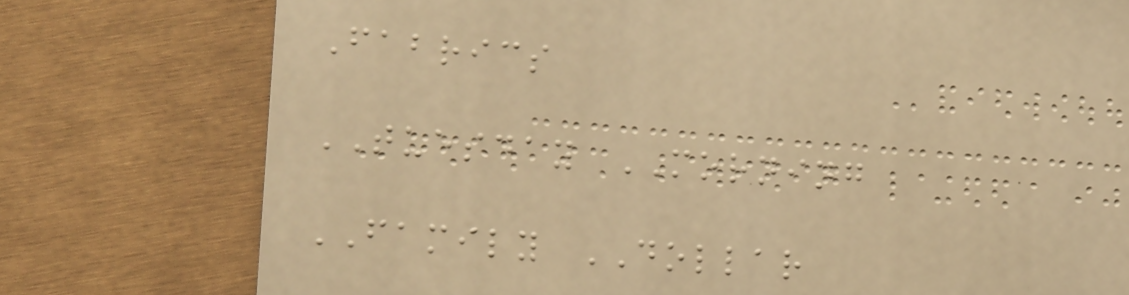Fabrics
TUESDAY MORNING
FAMILY DOLLAR
